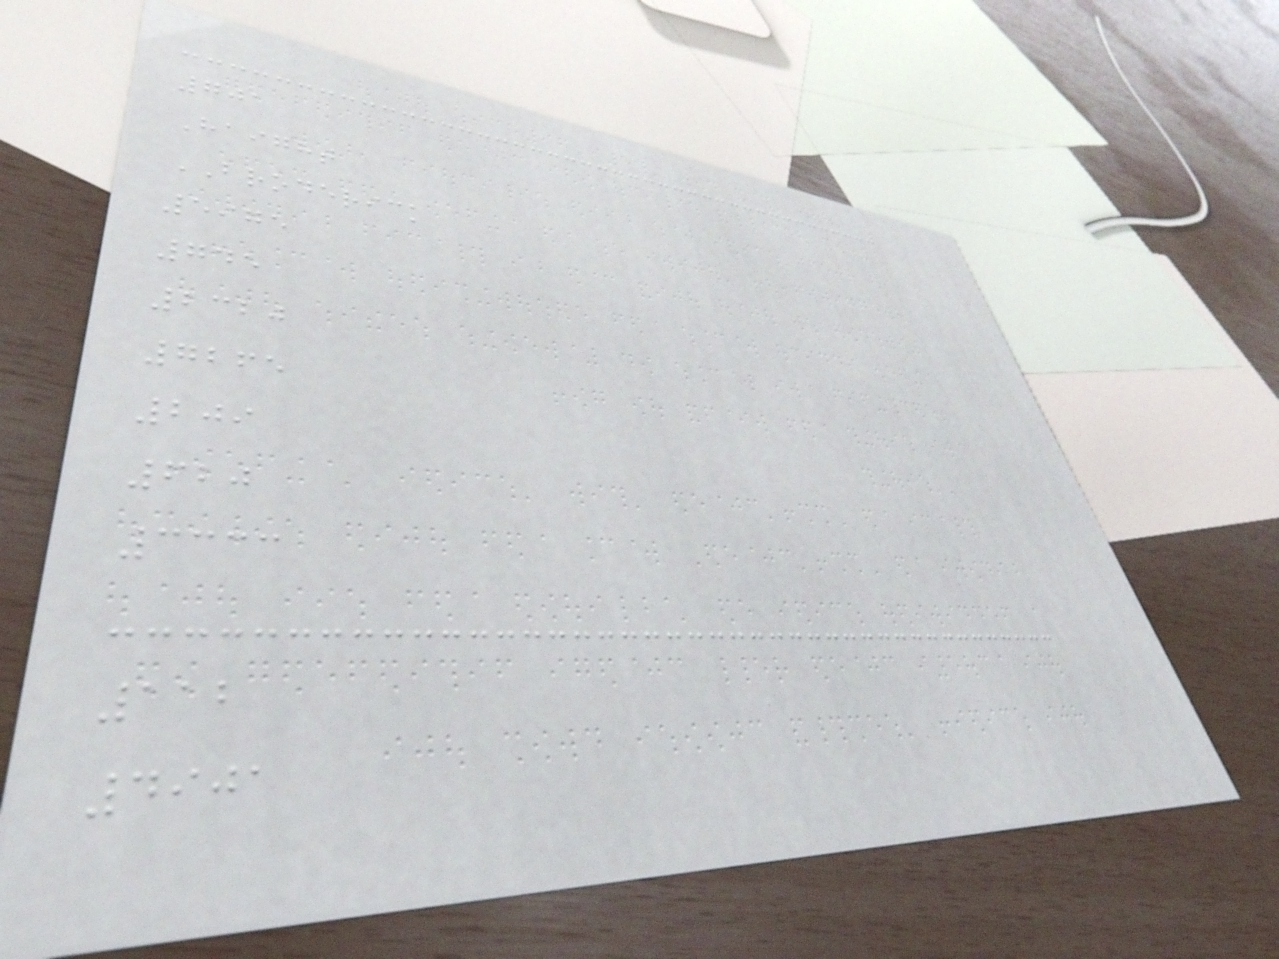701
Haight
BRODERICK
5975
745
2320
7265
209
620
3333
112
4901
